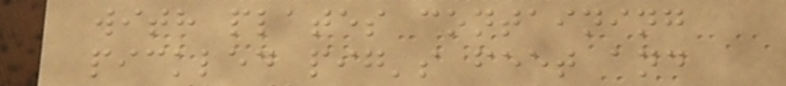with plates containing
pickled pig's feet and
